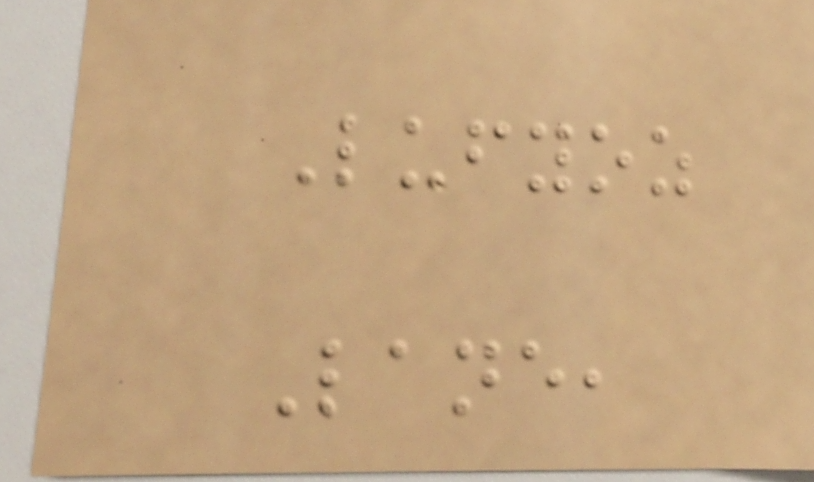Lufyoz
Lane,
